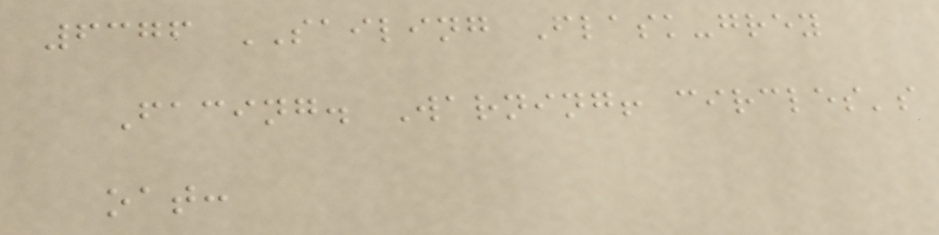6376 SAILING Flask-grey
Facing. Warning! circles's
oat:
